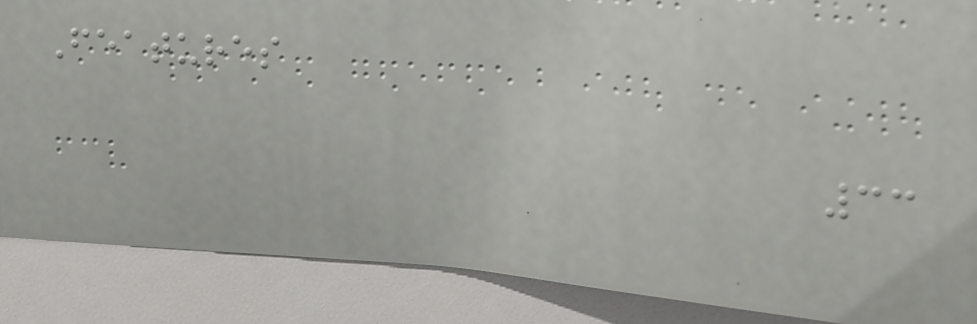Features
33
